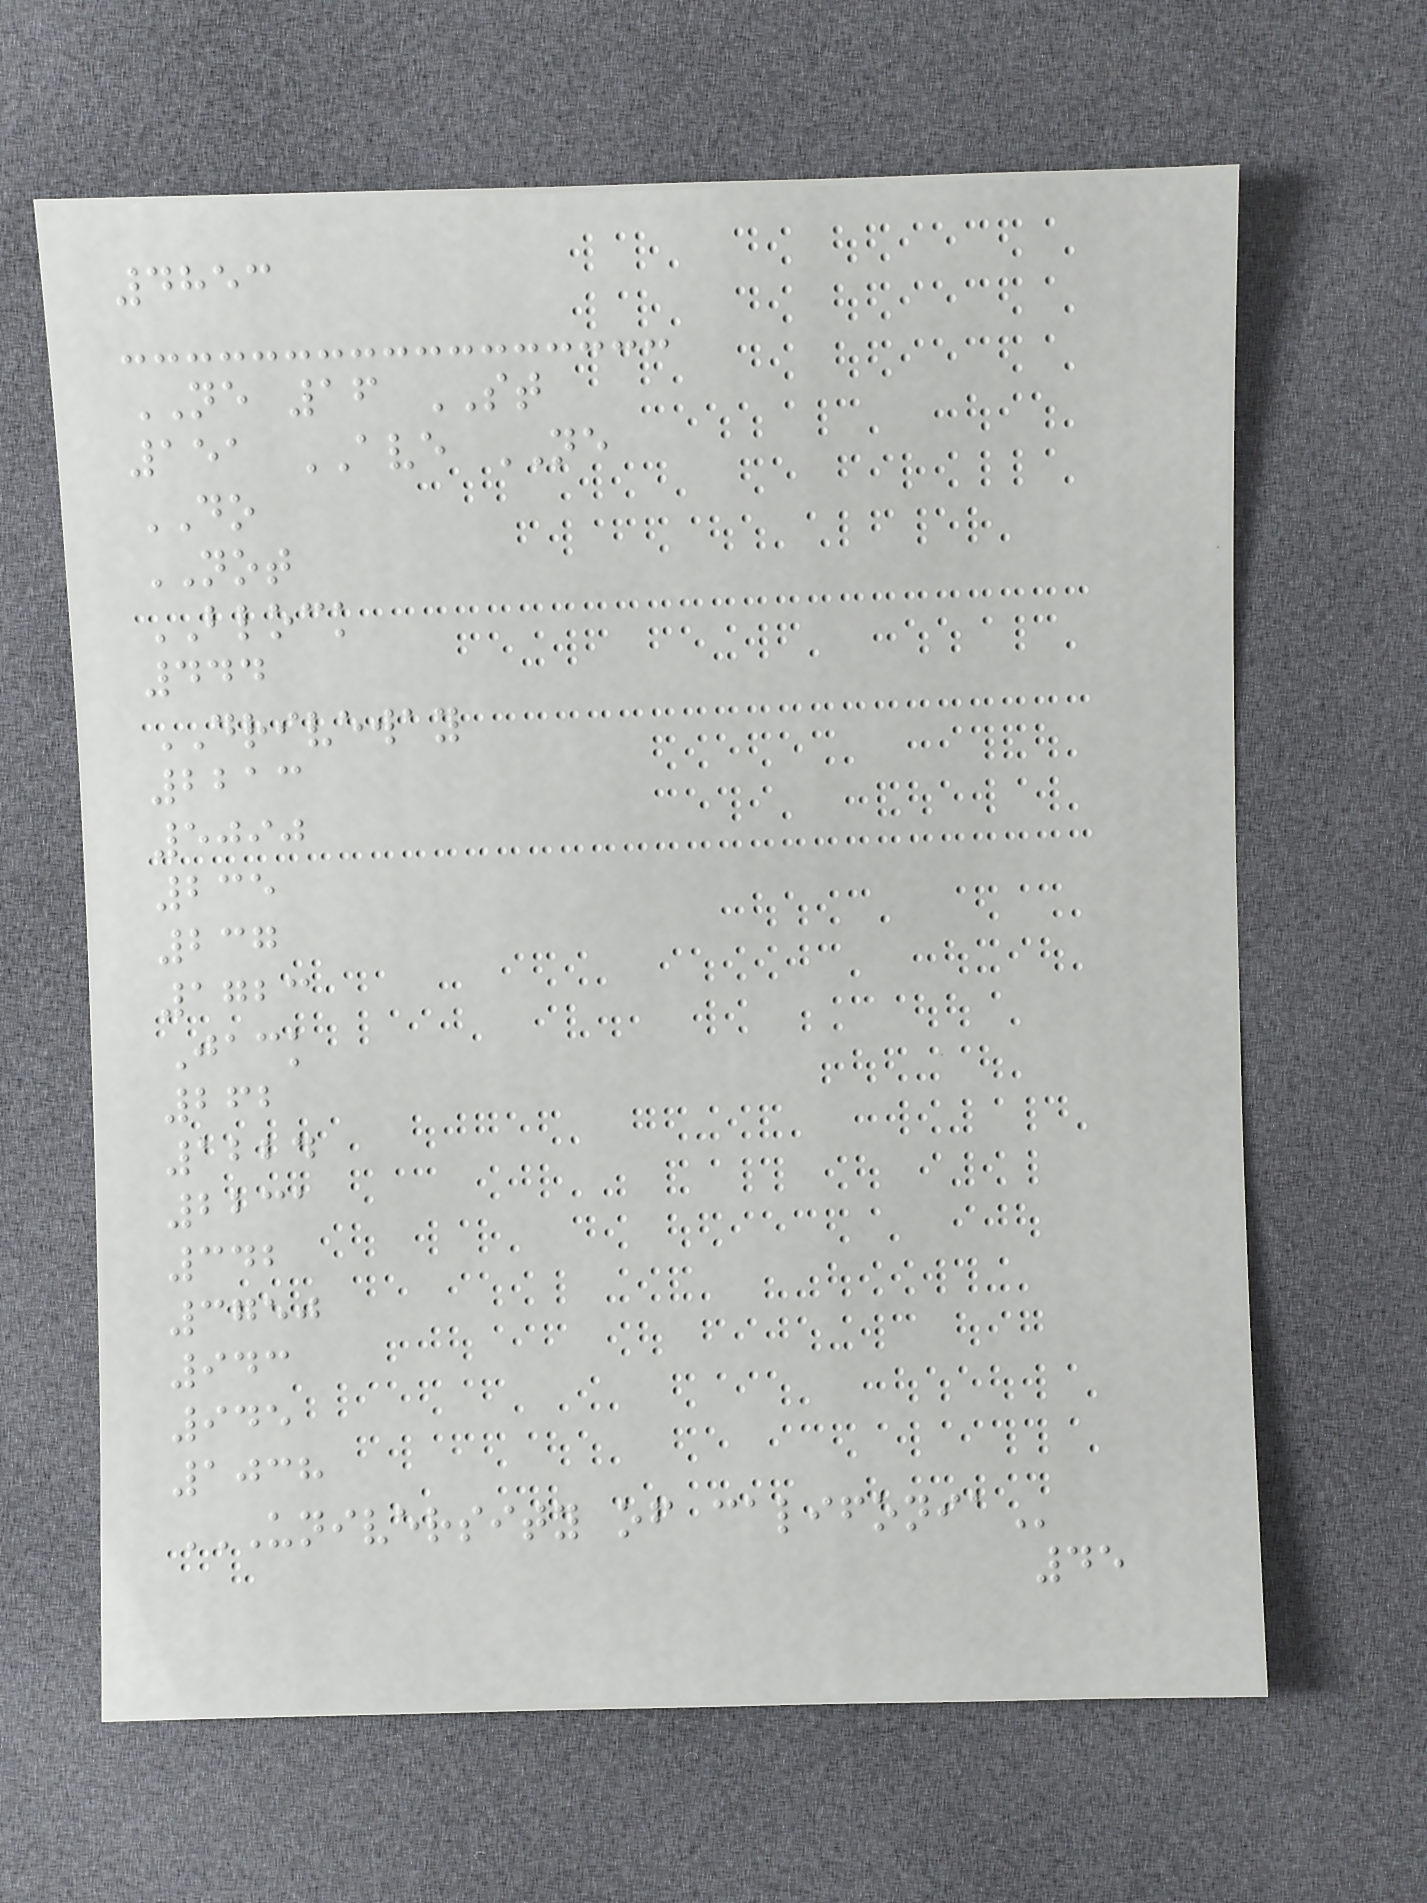4853
NE 16 ST
151 AVE NE
DO
NOT
BLOCK
444
DRIVEWAY
2213
5090
235
237
1723
Jack
262
1224
2231
342
3750
943
945
1038
UNIVERSITY OF CALIFONIA
45
